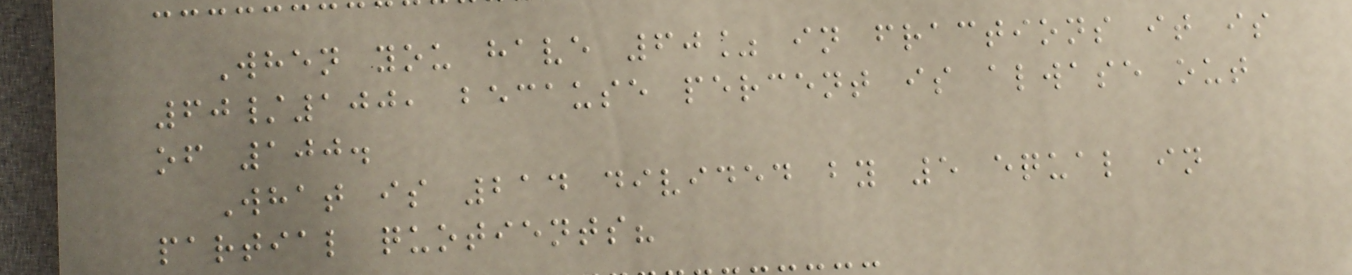When you have 60% in fractions it is
60/100, because percent is alwase out
of 100.
What is 214 divided by 5 equal in
partial quotients?
